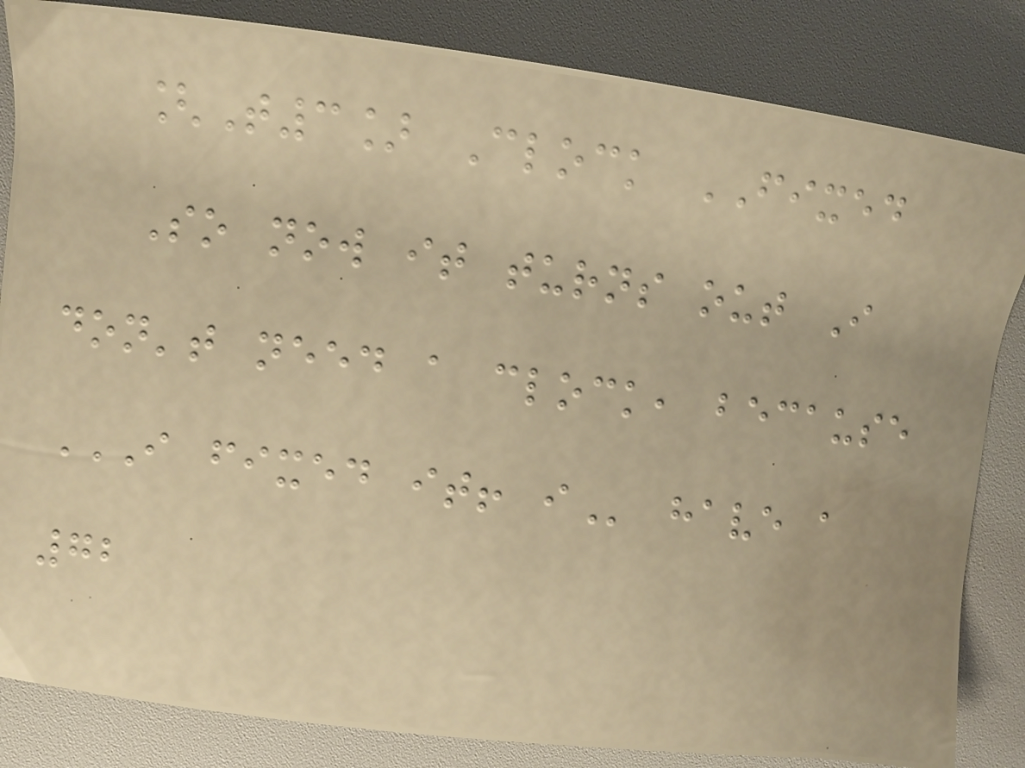[T3] Clock FIXED
So now it turns out I
don't need a clock, because
I FIXED IT! I have a
72
